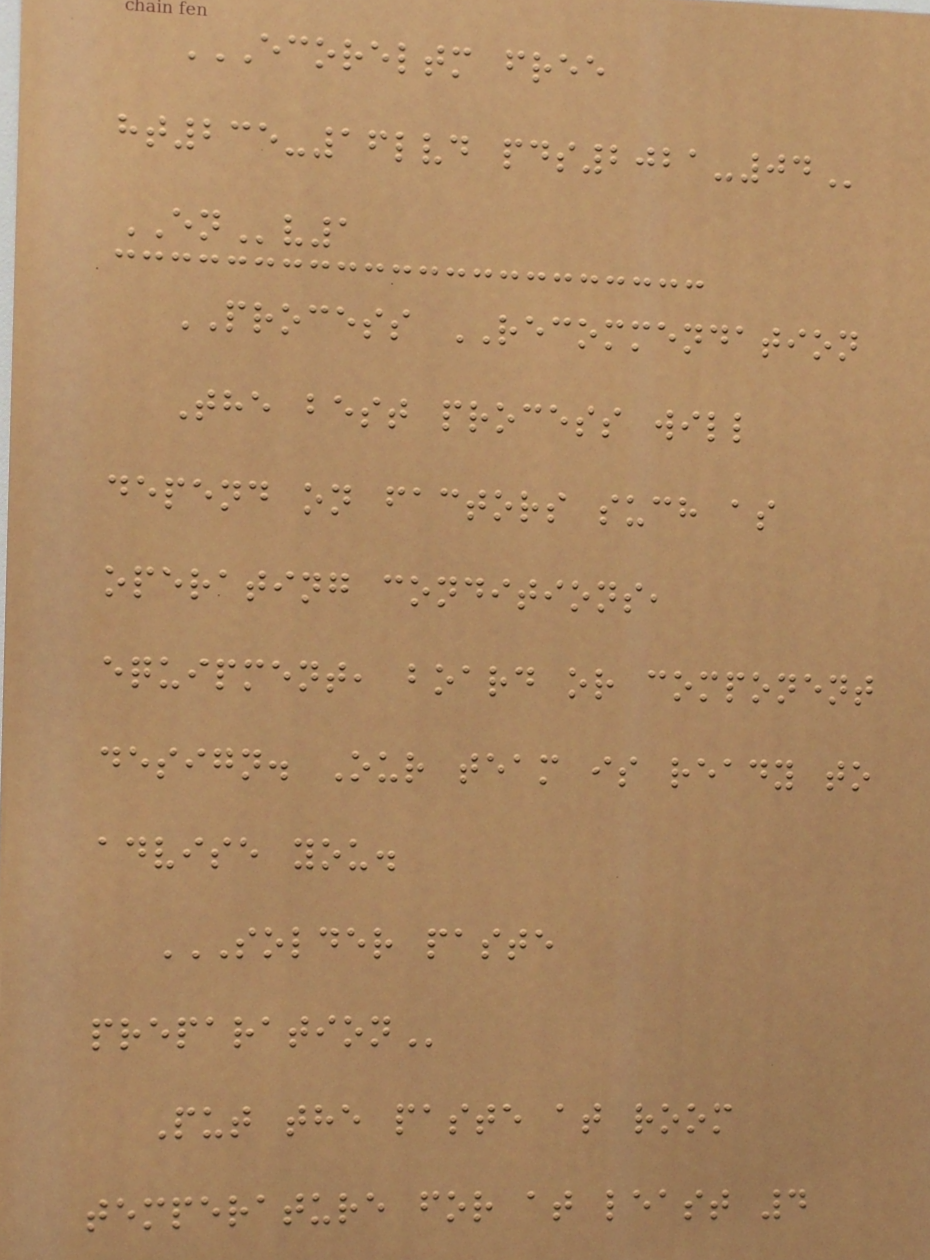ECORELTM FREE
HT235-16LVD PDS2021-04
ENv1
PROCESS RECOMMENDATION
The best process will
depend on factors such as
operating conditions,
equipment, board or component
design. Our team is ready to
advise you.
SOLDER PASTE
PREPARATION
Put the paste at room
temperature for at least 4
